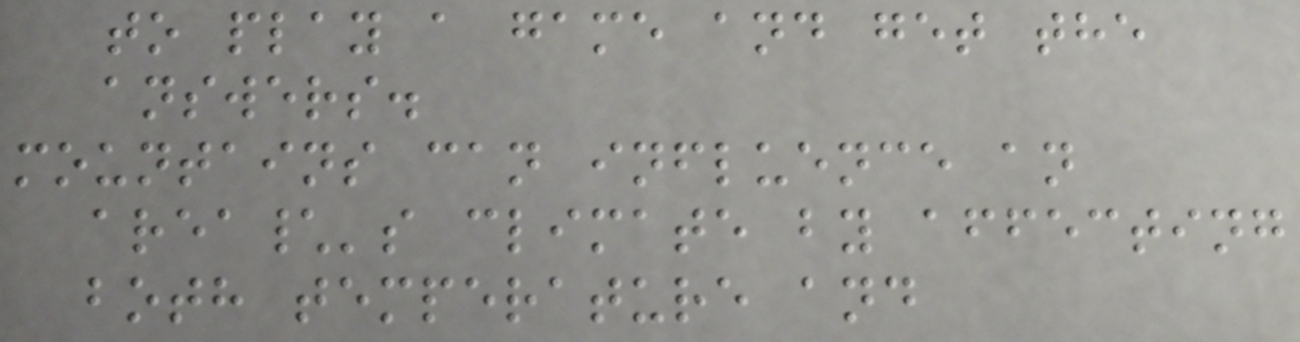to play a game and get the
answers.
mountains can influence an
area\'s climate by affecting
both temperature and
